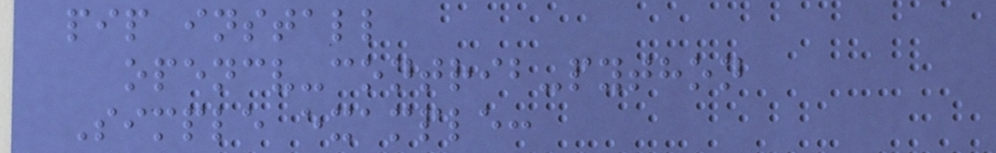pip install
opencv-contrib-python
Simple example:
